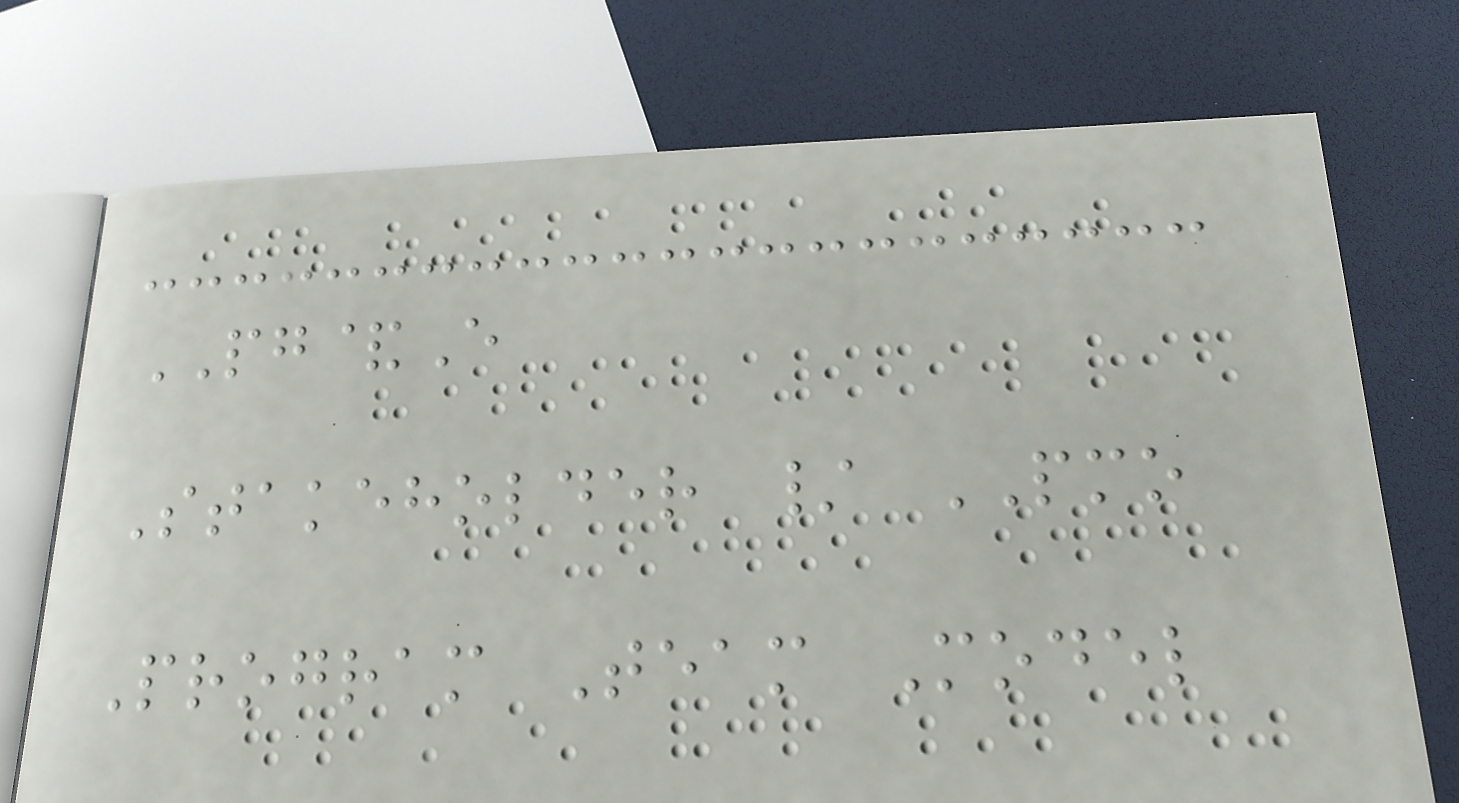PG&E
Stakeholder / PMO
Program Team Model
